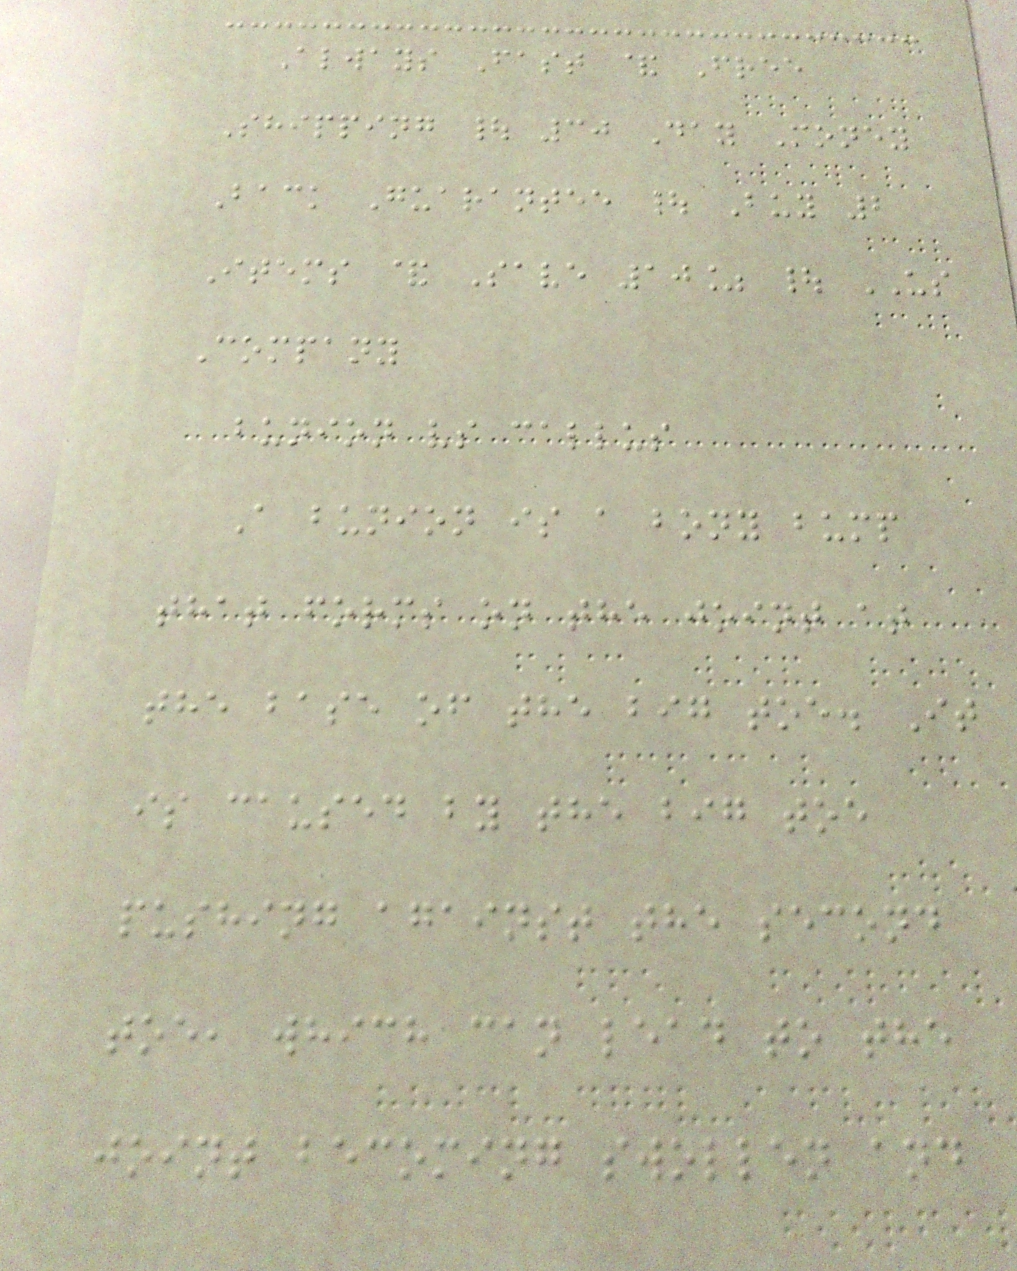Always Fast & Free
Shipping | 30 Day Money
Back Guarantee | Buy 2
Items & Save 10% | US
Company
bunion vs callus
A bunion is a bony bump
that forms on the joint at
the base of the big toe. It
is caused by the big toe
pushing against the second
toe, which can lead to the
joint becoming swollen and
